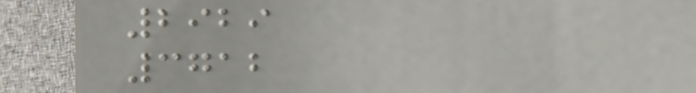2929
3712
